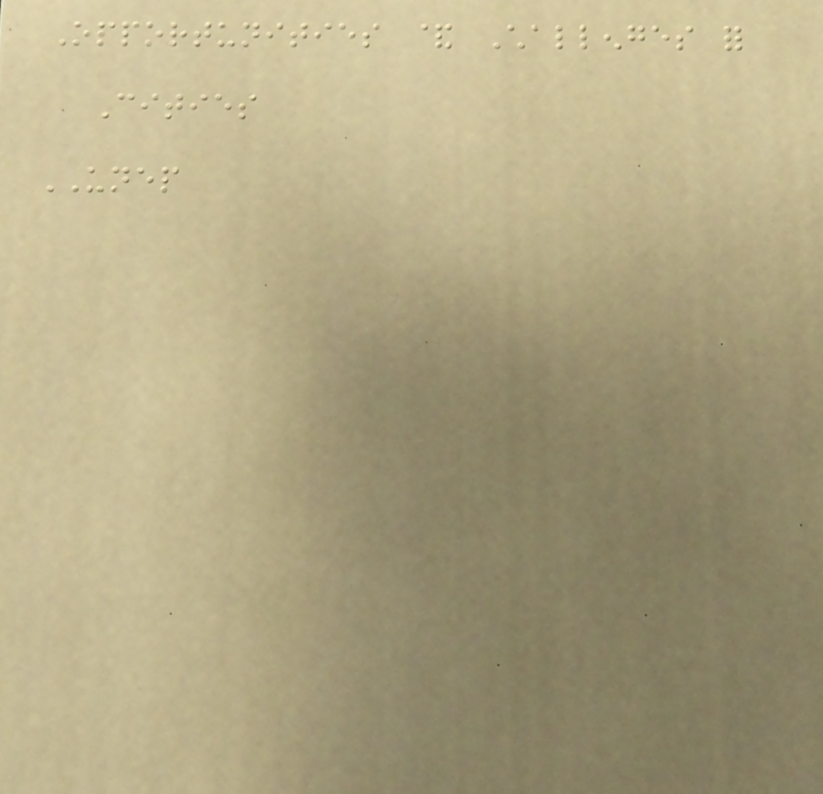Opportunities & Challenges for
Cities
UNEP
